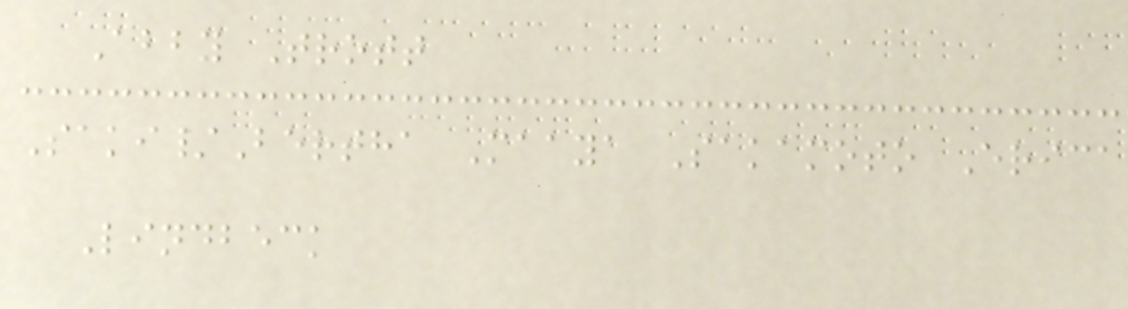Abby Trott
Saki/Bertha Maaya Sakamoto Erica
Lindbeck
